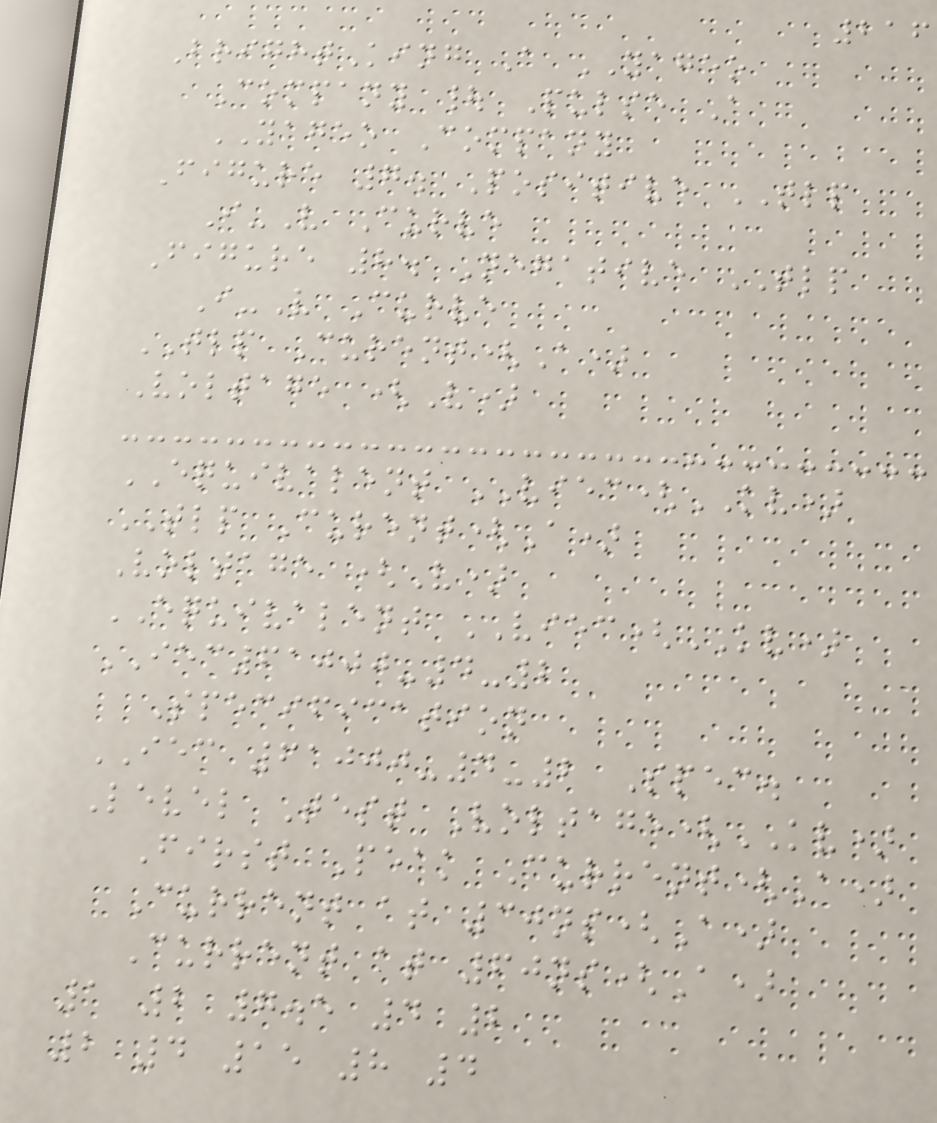216
BrightKing A YAGEO
Company | Pulse A
YAGEO Company
Figure 7. Positive TLP
I-V Curve
Figure 8. Negative TLP
I-V Curve
TLP Curent(A)
Voltage (V)
EQUIVALENT VIEC(KV)
TLP Curent(A)
Voltage (V)
EQUIVALENT VIEC(KV)
IEC61000-4-2
Specification
IEC 61000-4-2 Spec.
Level Test Voltage(KV)
First Peak Current(A)
Current at 30ns(A)
Current at 60ns(A)
1 2 7.5 4 2
2 4 15 8 4
